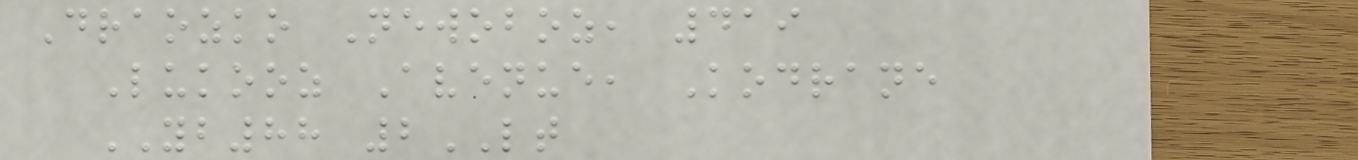Draozko Newoboz, 419
Lukooz Avenue, Kodrane
YB88 2LT
